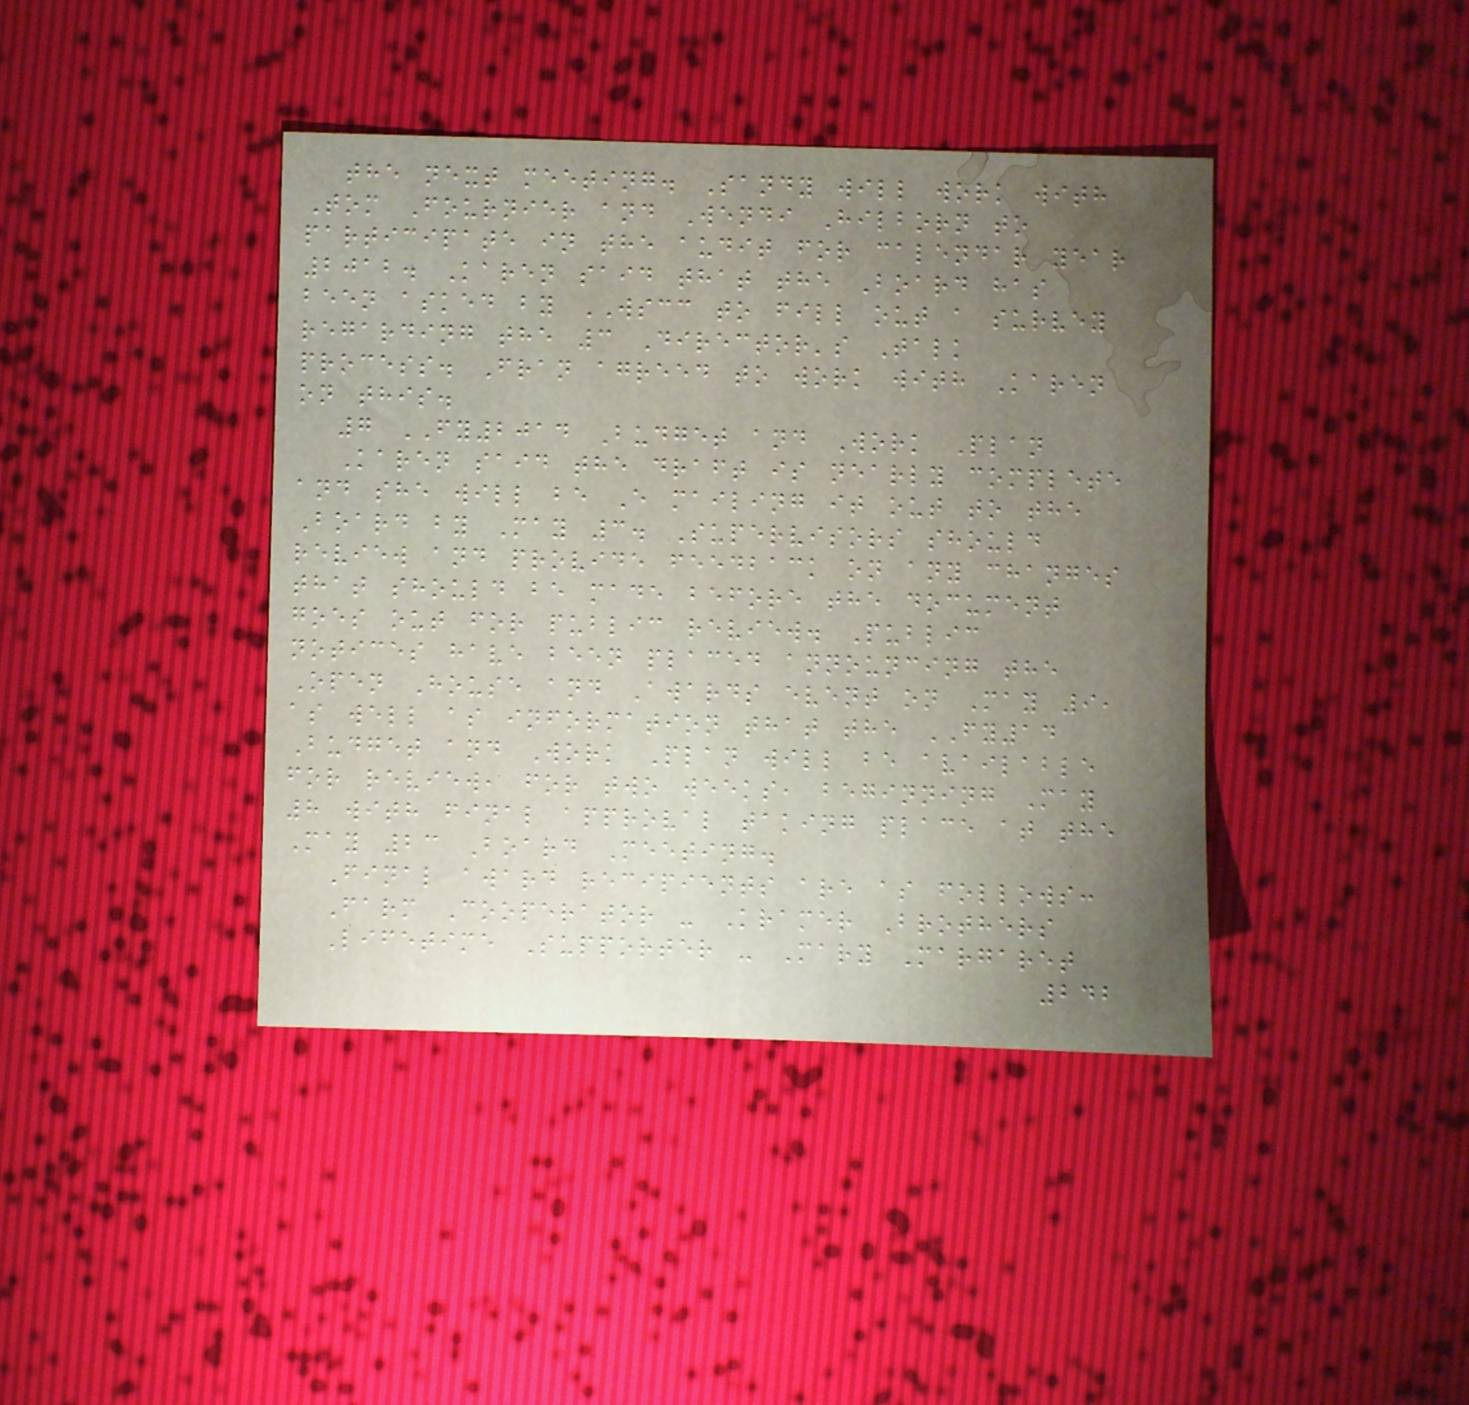the next meeting. Sandy will work with
Tom Fournier and Wendi Hilborn to
participate in the audit for calendar year
2012. Karen said that the Board has
been asked by WSCC to fill out a survey
regarding the 3 Director's Talk
process. Fran agreed to work with Karen
on this.
7 FY2014 Budget and Work Plan
Karen said the draft is nearly complete
and she will be E mailing it out to the
Board by May 3. Supervisors should
review and provide feedback on any changes
that should be made before the document
goes out for public review. Public
notices have been placed announcing the
Open House and Awards event on May 9,
as well as information that the FY14
Budget and Work Plan will be available
for review, for two weeks, beginning May
8 with final approval taking place at the
May 23 Board Meeting.
Final award recipients are as follows:
Farm Cooperator - Kramer Brothers
Lifetime Supporter - Mary Margaret
242
